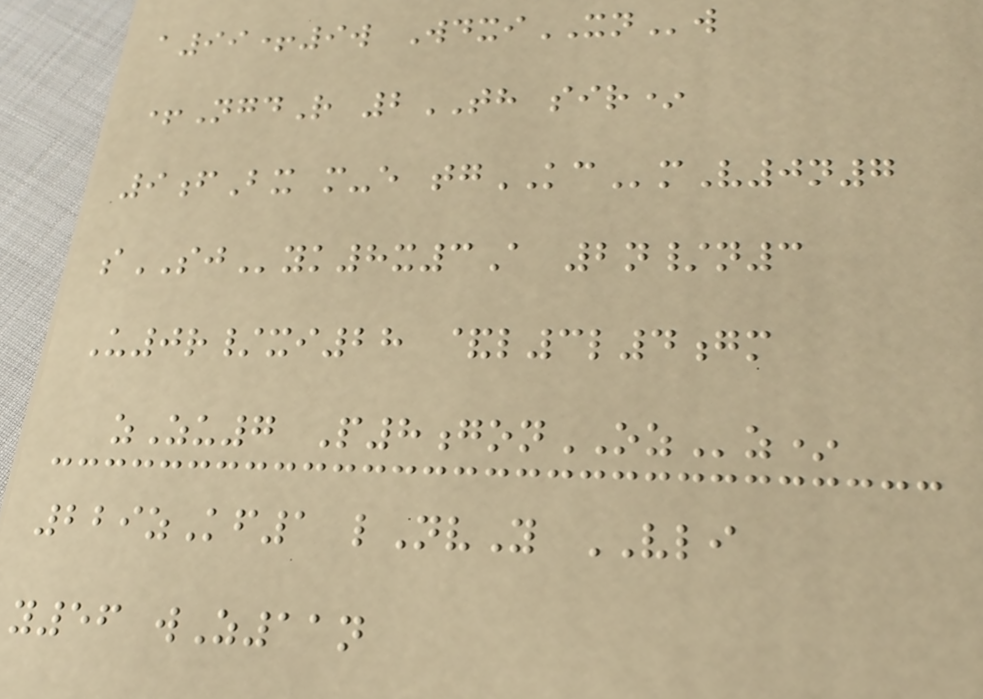a99+9w WdxiXNw
+NgdR 2TH sir*
9fBx m-e tgKCmV0n7
sSJyk8x3A 2n/n3
U0r/xi28 &l3l4gm
zZu7 P8gonOZz*
229zKf1 lNvY VLI
y56 wZ11n
